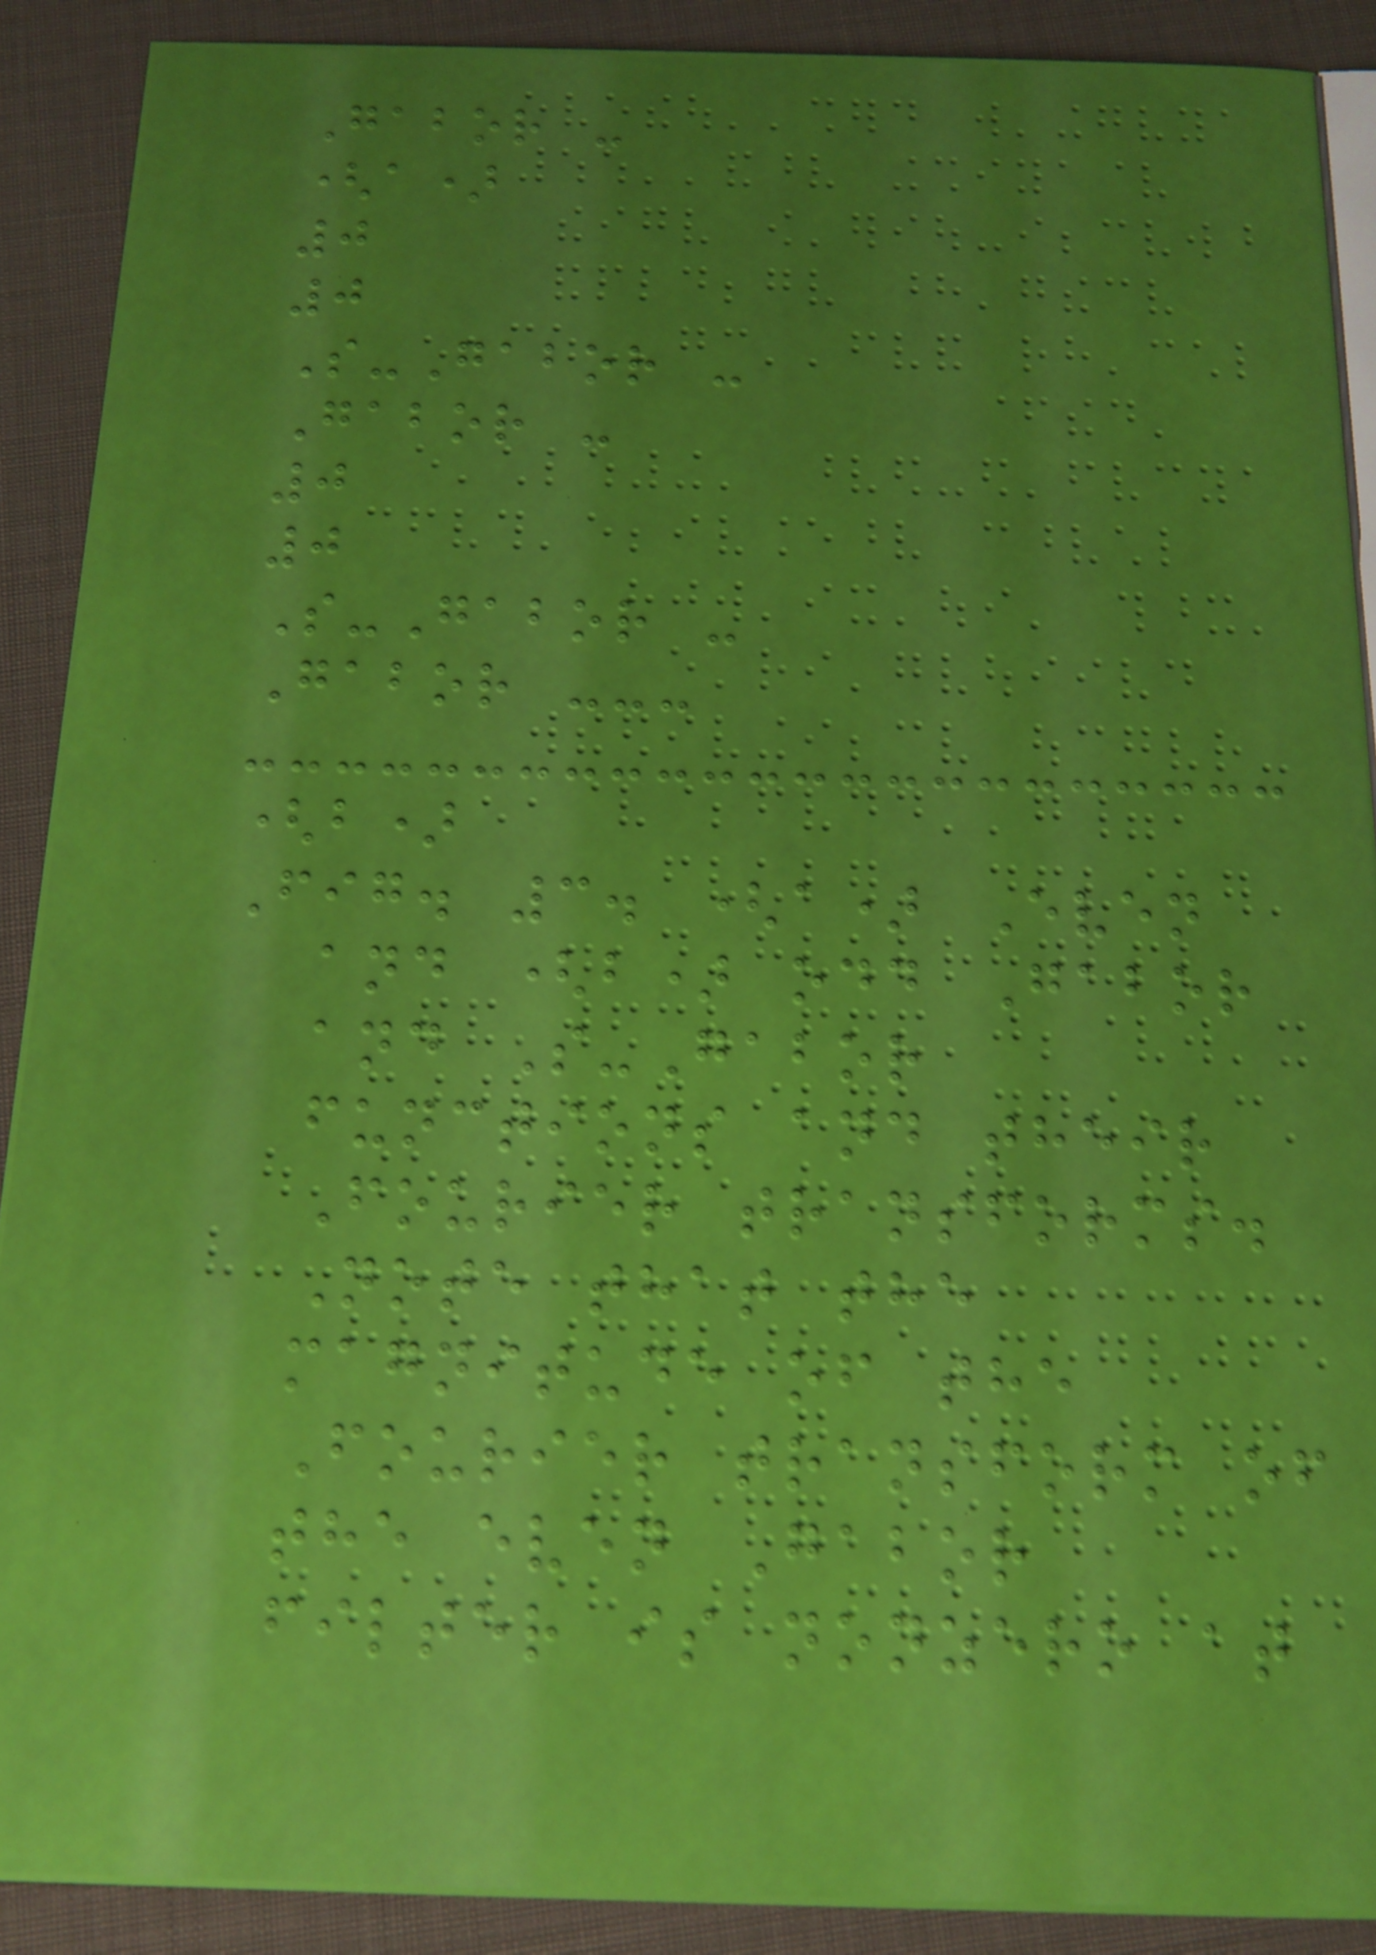Gabor -
(a)
0
0
S-Gabor -
Gabor -
0
0
S-Gabor -
Gabor ---
(b)
Fig. 3. (a) Even
and (b) odd Gabor
and S-Gabor
functions and their
Fourier transforms.
Note that the
magnitude of the
Fourier transform of
the even Gabor
filter is nonzero at
